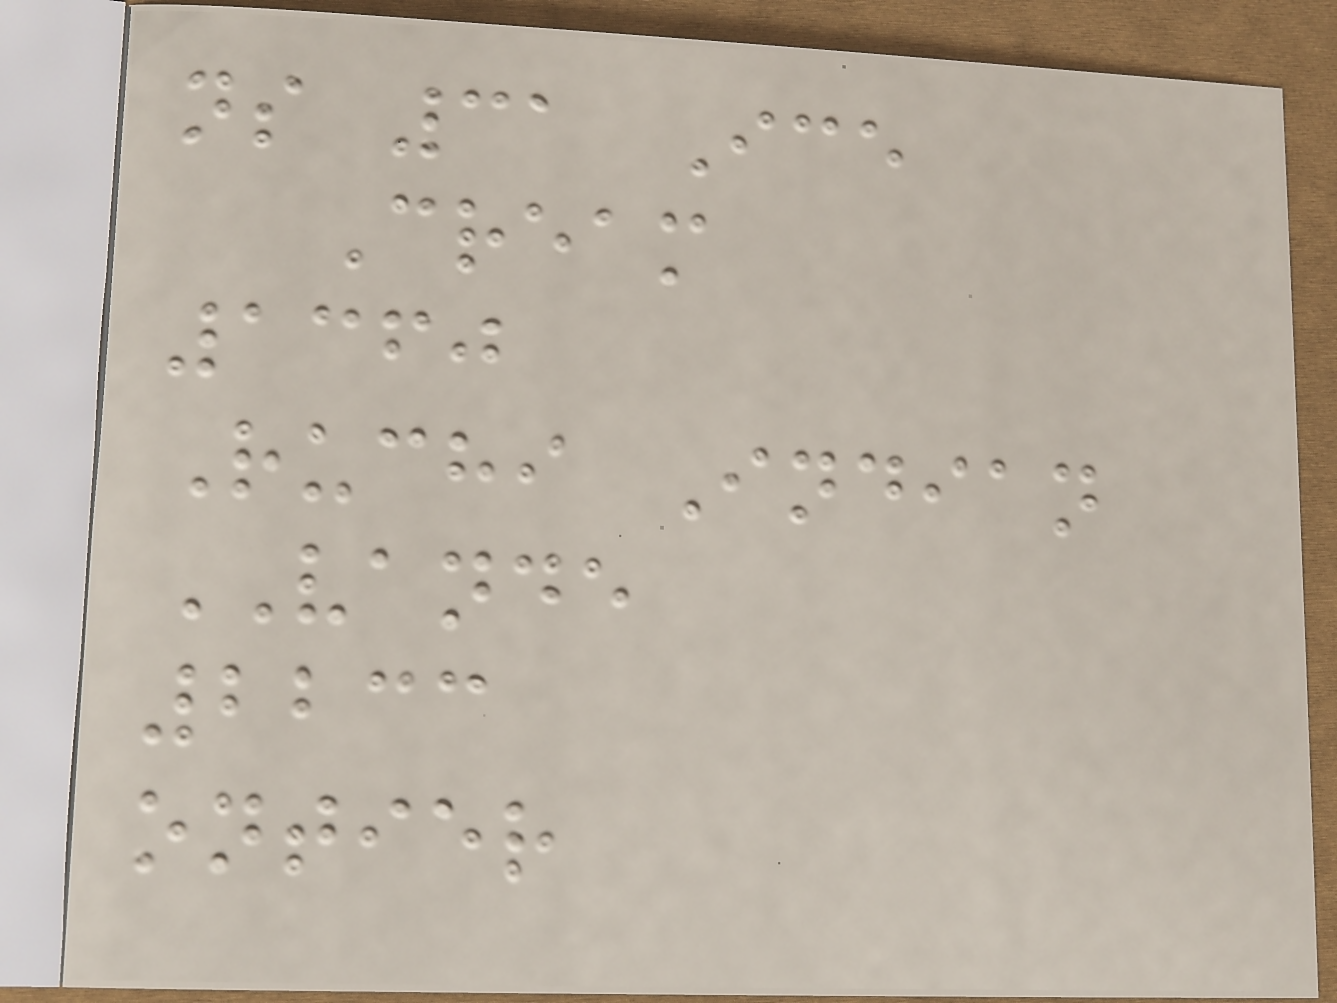ns 31 Ice
Cream
1360
Ruchi Indian
VANDE
2233
ontier
